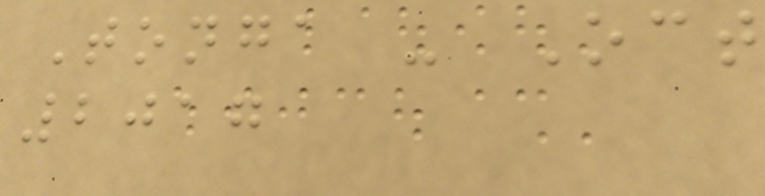Tonga - Oct
2017
